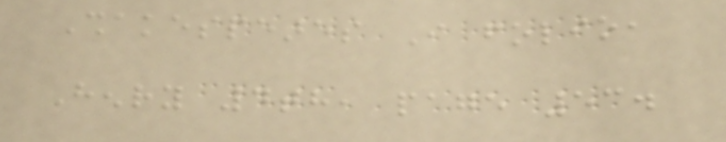Shakespeares I folio,
Henry 4th, page 53.
